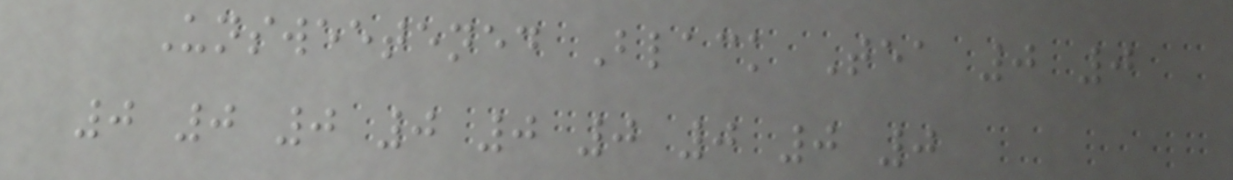Unsweetened Black Tea 0 0
0 0 0 0 0 0 0 0 0
